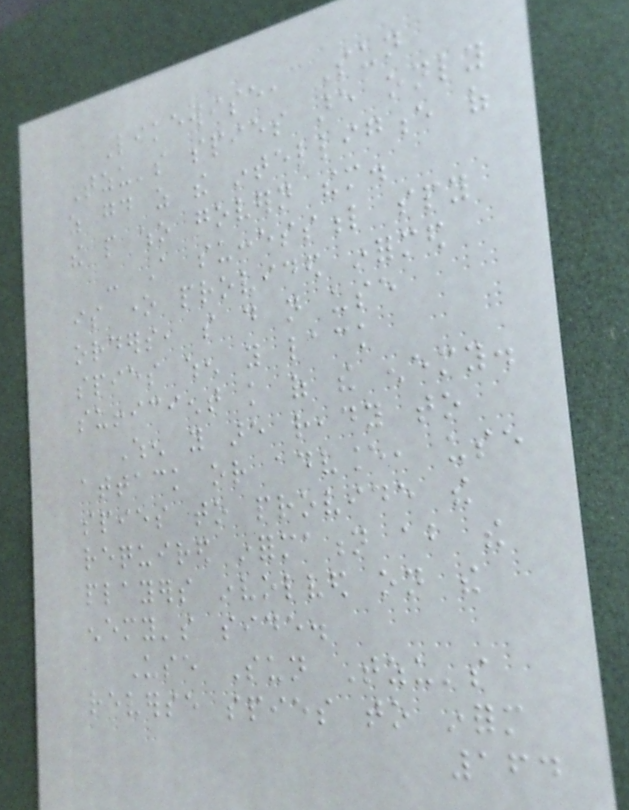Likewise, Sun
Tzu's spies are only
as good as the intelligence of
the people who govern them.
- A successful spy
is one provided informed
orders, so do not use
spies when you lack
sufficient knowledge of the enemy.
When you are ready to
attack or advance, use
spies to provide the
required information about the
players involved on the
enemy's side.
Use Sun Tzu's
reverse spies to inform
164
